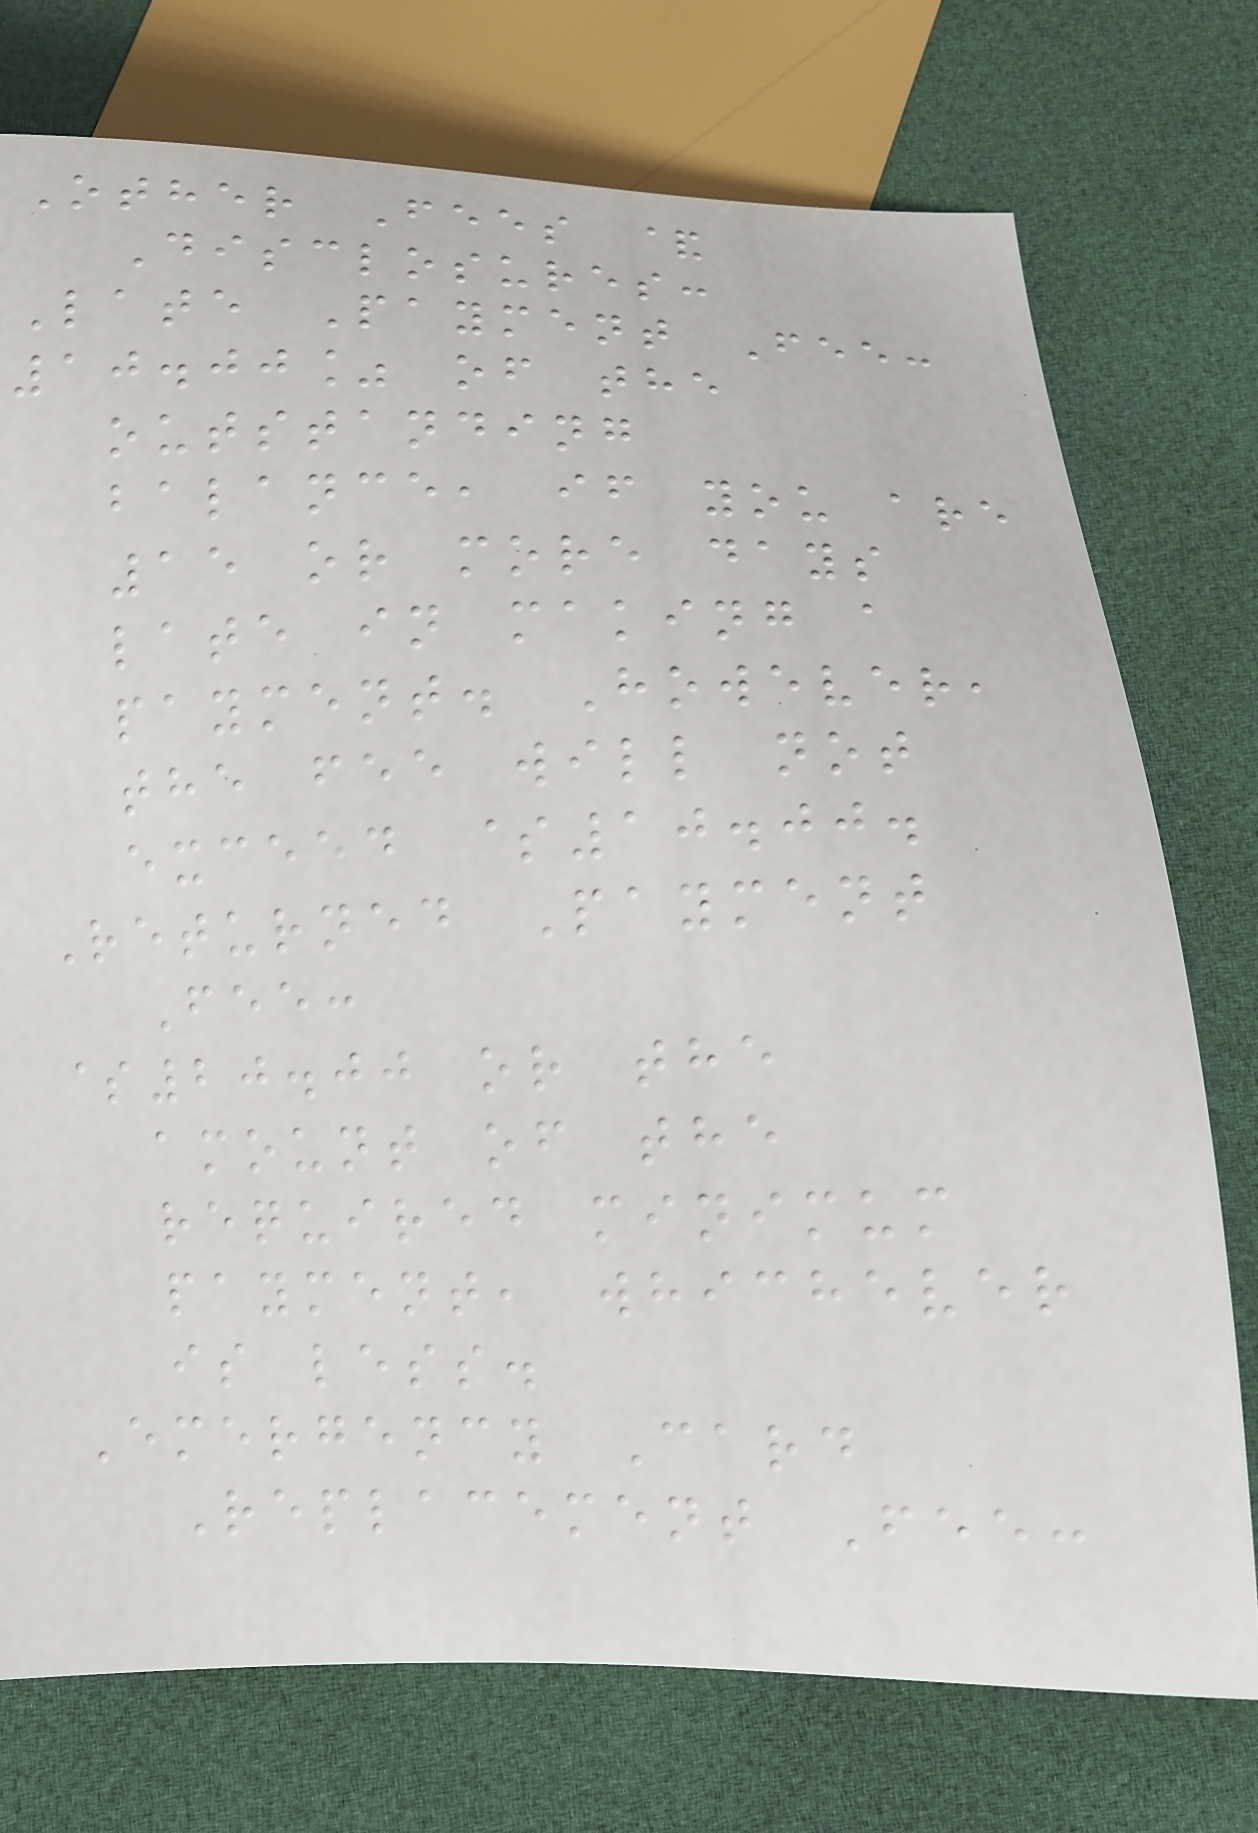Other Fees &
Disclosures:
Late Payment Fee:
10.00% of the
outstanding
balance, if you are
15 or more days
late in making a
payment. However,
the fee will not
exceed $10.00.
Returned Payment
Fee:
$20.00 or the
amount of the
required minimum
payment, whichever
is less.
Emergency Card
Replacement Fee:
